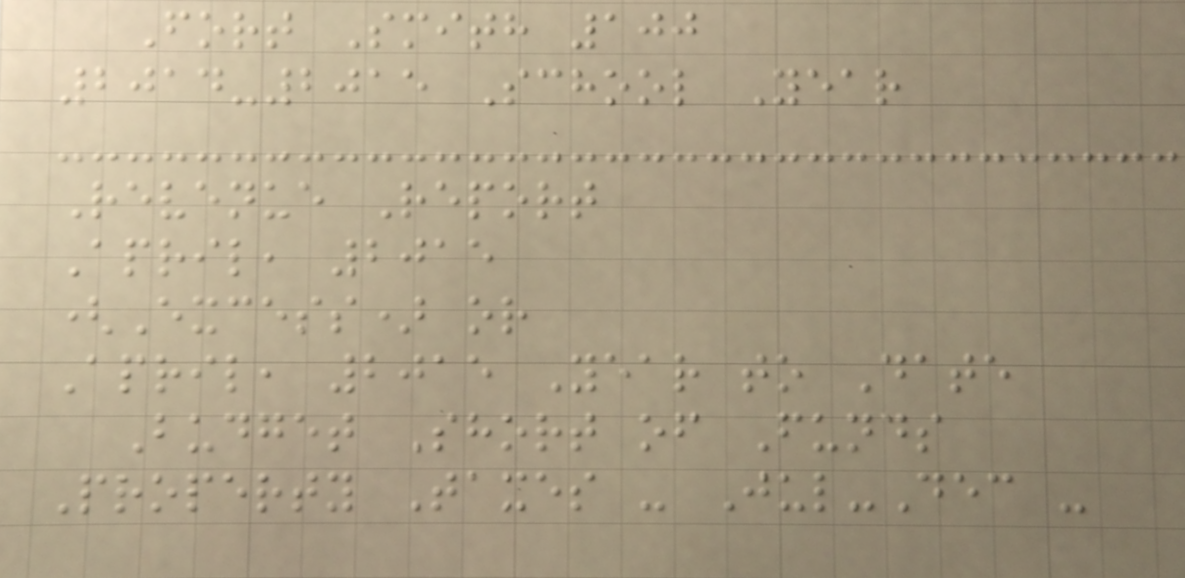Fort Smith 100
2014-2015 School Year
Revenue Report
April, 2015
(Excess) or
April, 2015 Year to Date
Budget Short of Funds
Property Taxes - Jul-Dec -
